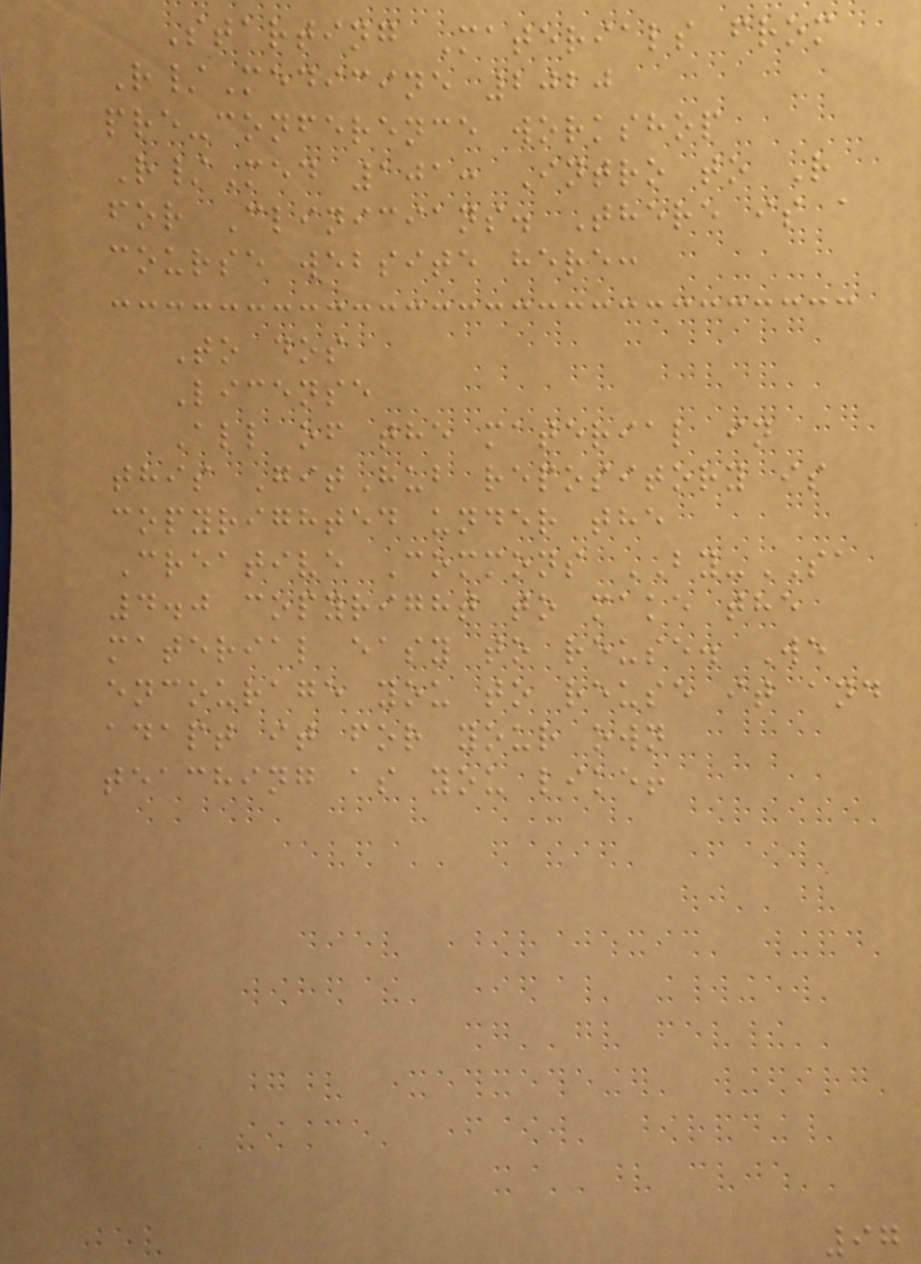Starting Materials from
R/Medicine 2020
pre-conference workshop
R/Med 101: Intro to R
for Clinicians. There is a
course website here:
To dos
License
All of the material in
this GitHub repository is
copyrighted under the
Creative Commons BY-SA
4.0 copyright to make the
material easy to reuse. We
encourage you to reuse it and
adapt it for your own
teaching as you like!
97
